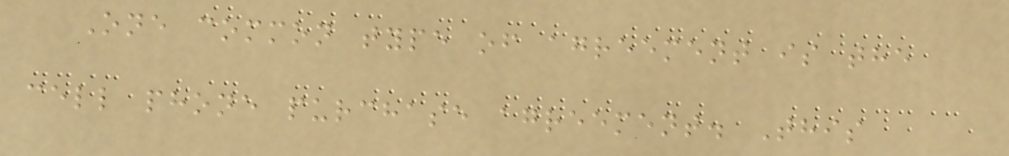One common type of agreement is the
cell phone purchase agreement. This
